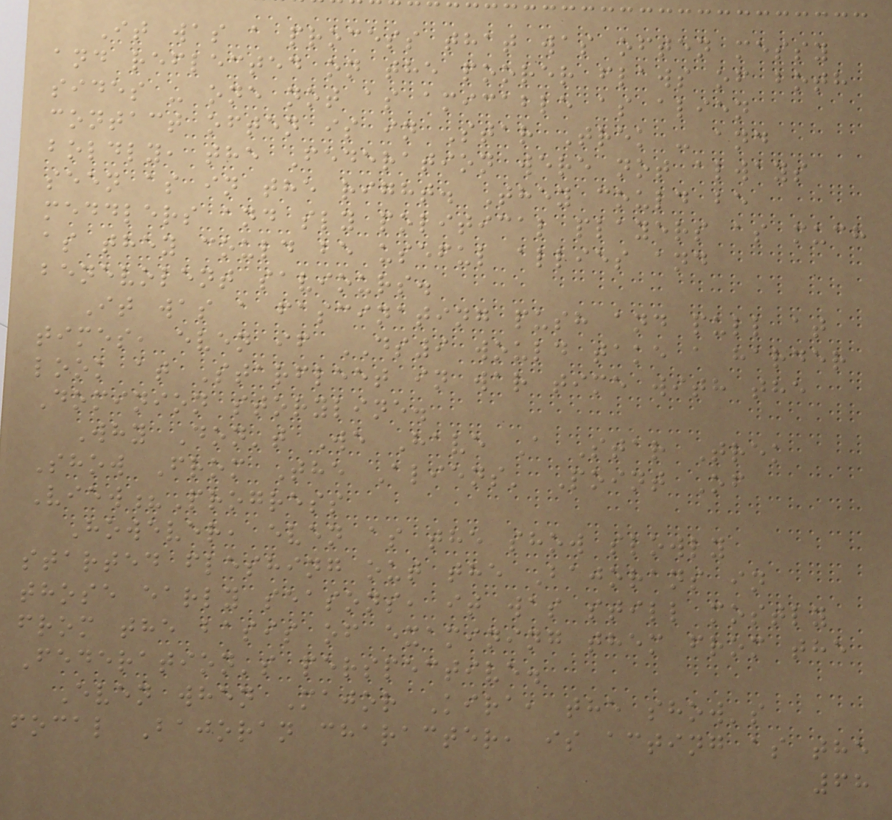It was a process that was often messy
and reflected on the poorer flaws of both
sides - one not as amicable as alien
contact often is in Star Trek - and
boldly, the Federation were not always
seen as in the right. They could be
meddlers and sly political players as much
as they could be useful allies and
benevolent saviours.
It was a fascinating push and pull at
times, even if DS9 would take a harder
look at Starfleet in war time with the
Dominion storyline.
Why Don't We Have A Star Trek
Show From The Aliens' Point Of
View?Progress
However, even as the show slowly
started fleshing out the Bajorans in
those early seasons, it was still mostly
from the basis of examining them from the
Federation's perspective.
Even when Major Kira, the show's
focal Bajoran character, is acting as the
68
